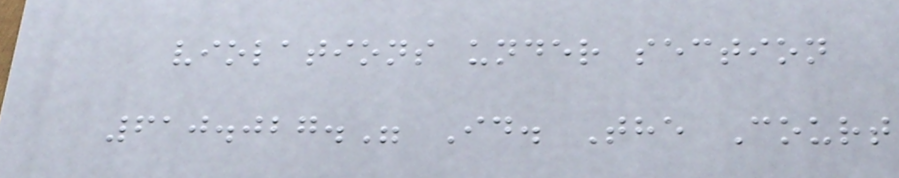violations under section
610.027." Id. The Court
